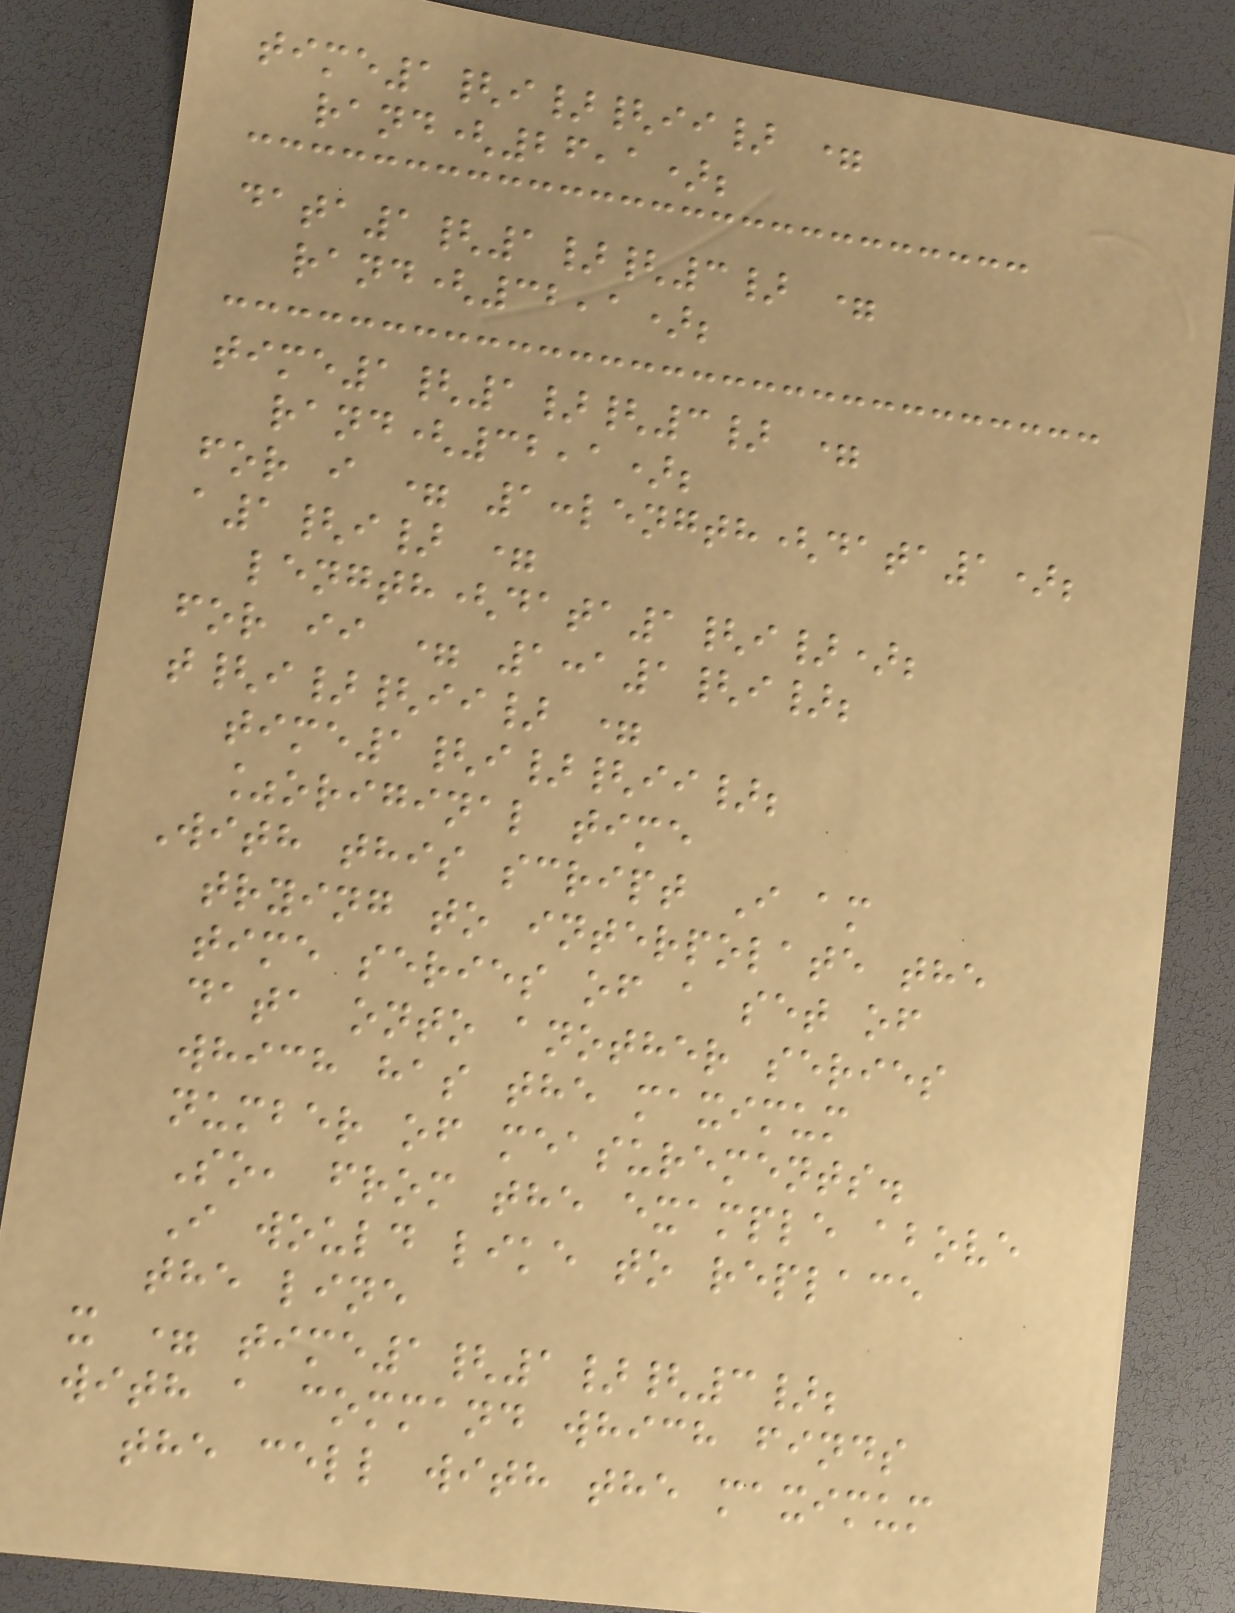time1{i}{ii} =
rand(26,1);
data1{1}{3} =
rand(32,1);
time1{1}{3} =
rand(32,1);
for i = 1:length(data1);
a1{i} =
length(data1{i});
for ii = 1:a1{i};
t{i}{ii} =
time1{i}{ii};
%original time
With this script I am
trying to interpolate the
time series of a set of
data onto another series
which has the maximum
number of measurements.
So, from the example above
I would like to replace
the line
x = time1{1}{3};
with a command which finds
the cell with the maximum
